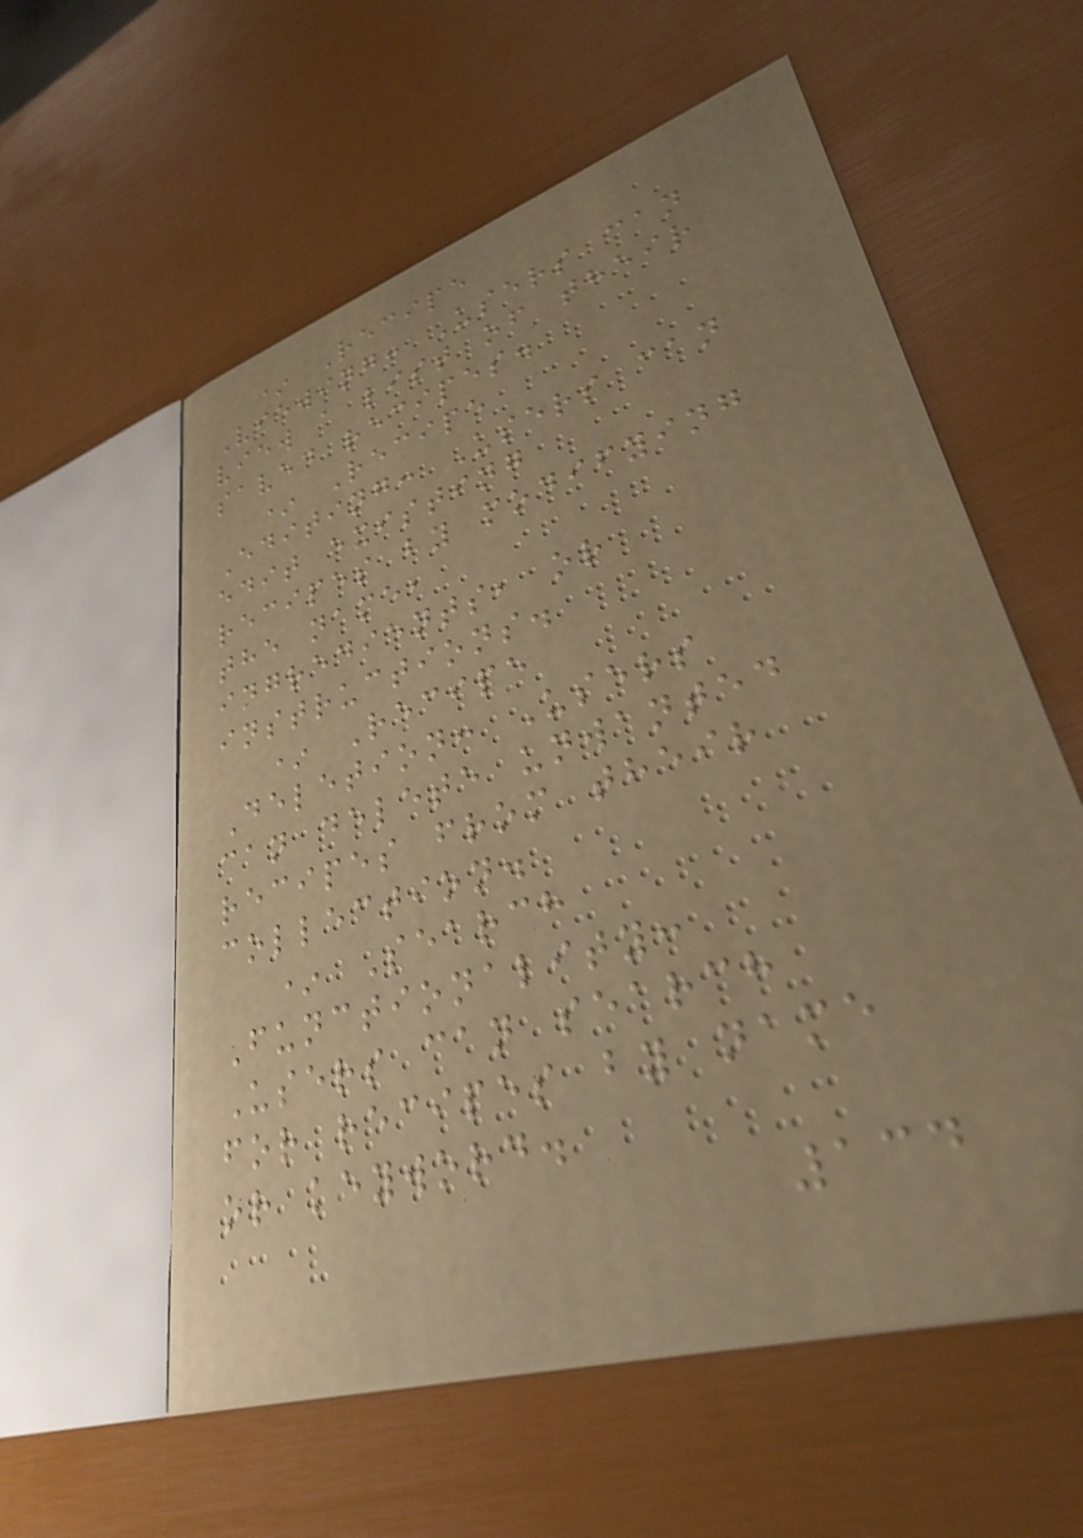* Recipe
Viewing: Users can
view a list of their
saved recipes.
* Recipe
Editing: Users can
edit existing
recipes by modifying
the name,
ingredients, or
instructions.
* Recipe
Deletion: Users
can delete unwanted
recipes from their
collection.
* Search
Functionality:
Users can search
for recipes by name
or keyword.
134
